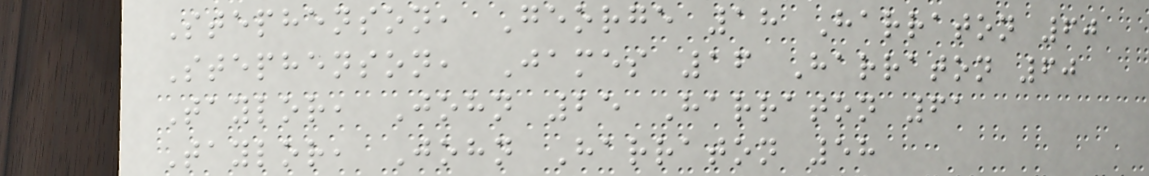Stephenson, George 18 Harraton 60
Stephenson, James 16 Harraton 60
Taylor, John 25 Harraton 61
Taylor, John Harraton 58
